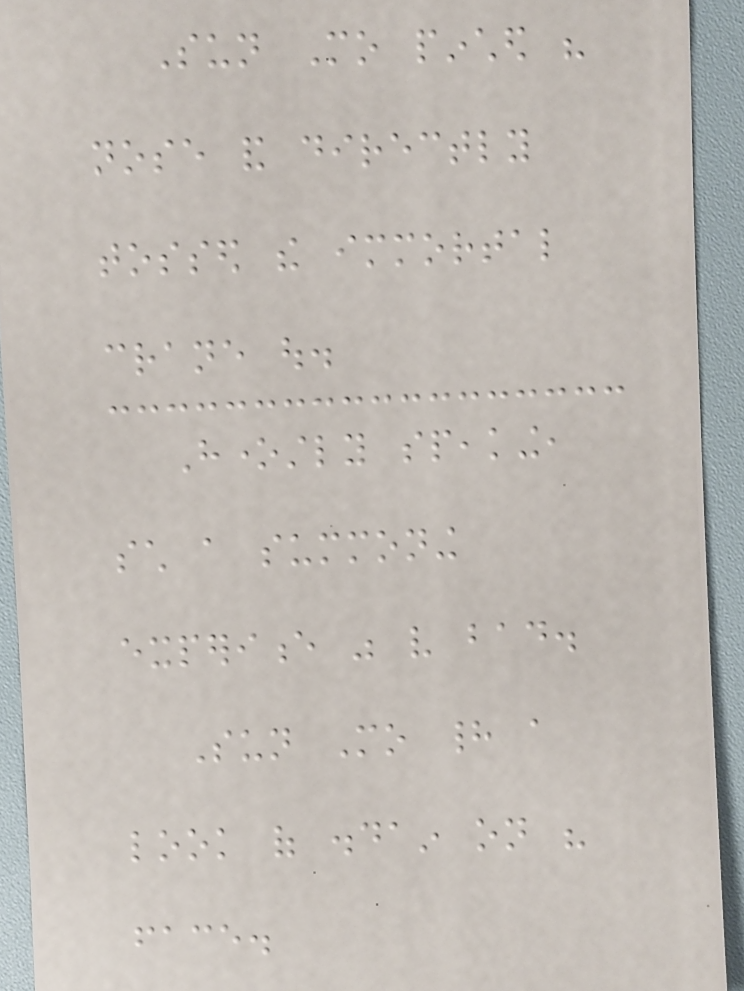Sun Mo pinched his
nose and directly
tossed the immortal
crane out.
Honestly speaking,
such a summoning
experience was very bad.
Sun Mo had a
look of disdain on his
face.
